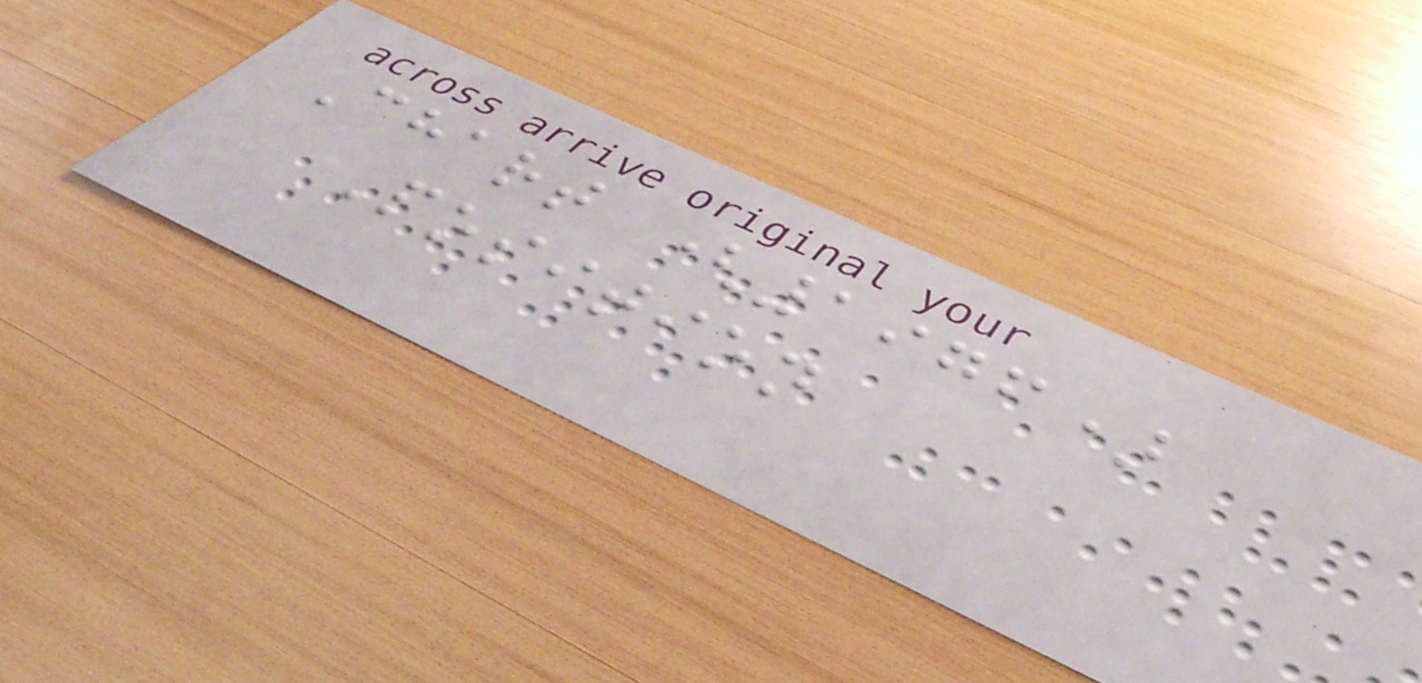Chart (1976)
Position
